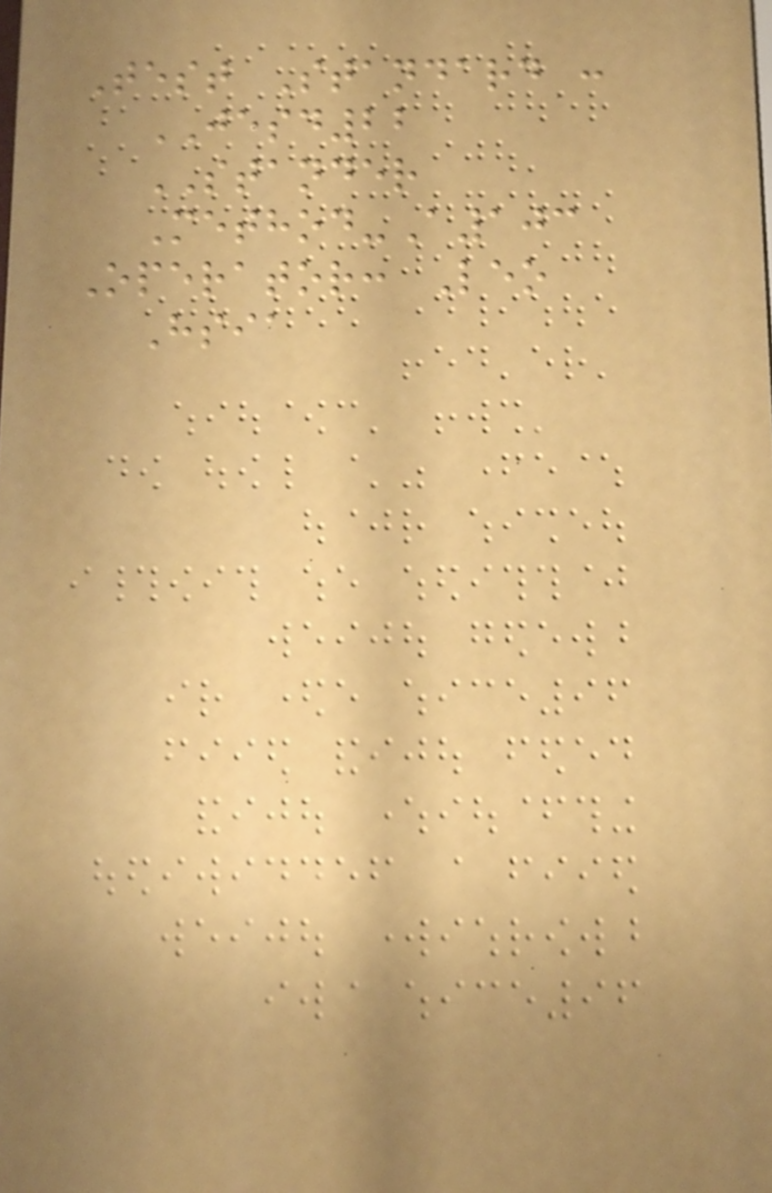Test Standard :
JESD22
STANDER
Method-A103
Operator: Leo
Hsia
